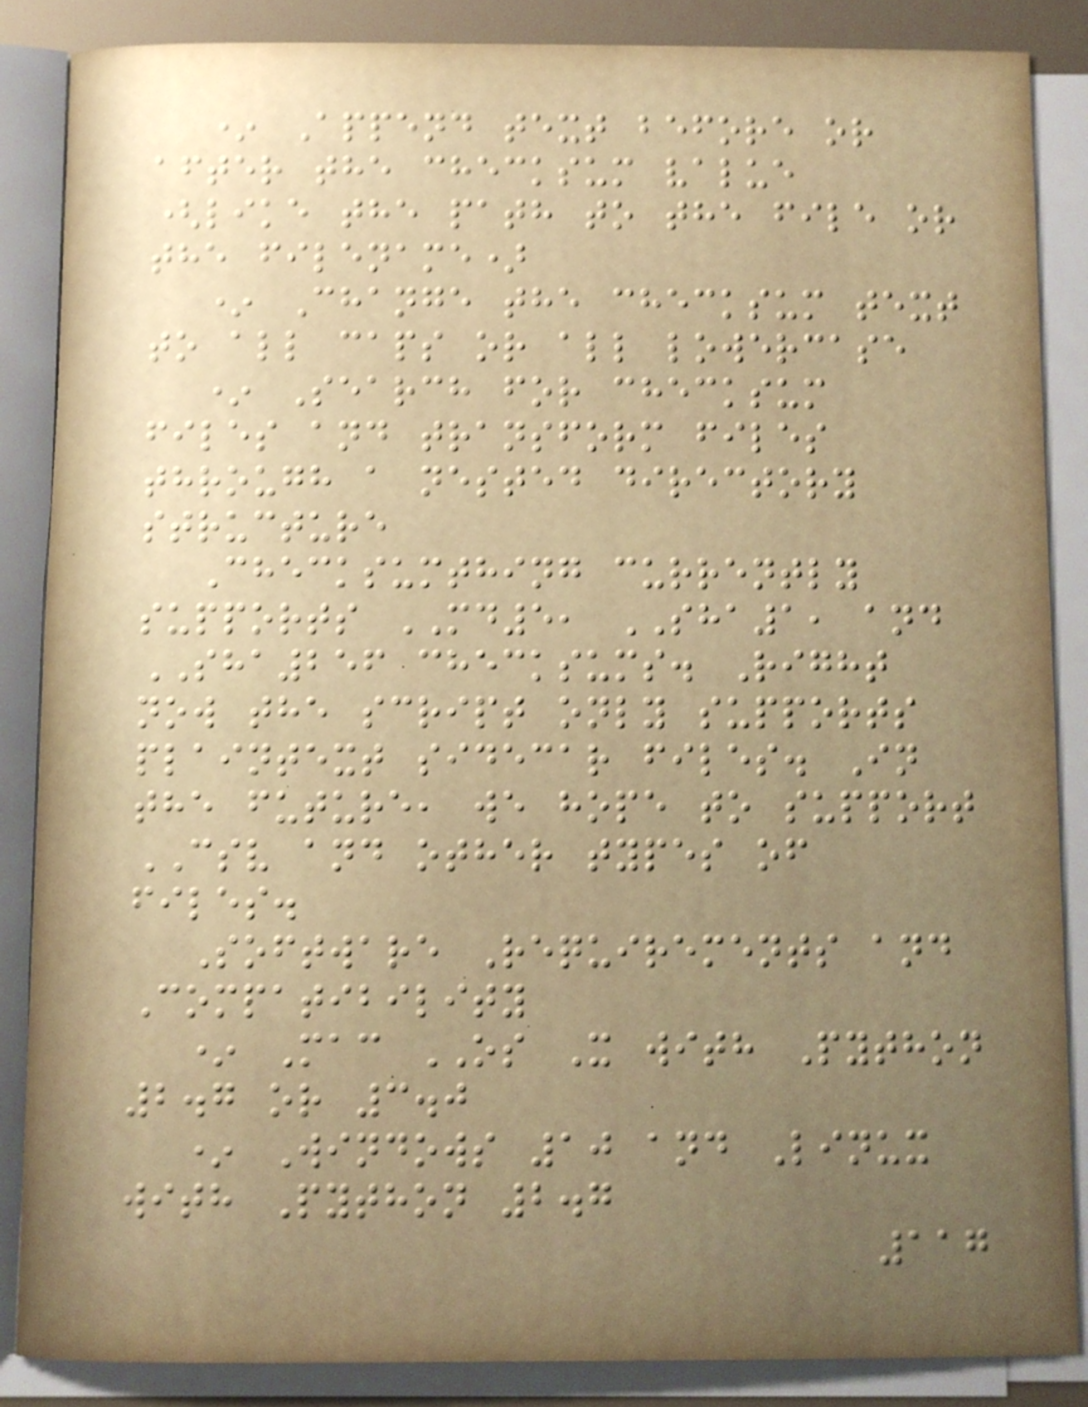* Append text before or
after the checksum value
(like the path to the file or
the filename)
* Change the checksum text
to all caps or all lowercase
* Search for checksum
files and transform files
through a nested directory
structure
Checksumthing currently
supports MD5, SHA1, and
SHA256 checksums. Right
now the script only supports
plaintext sidecar files. In
the future, we hope to support
CSV and other types of
files.
Software Requirements and
Compatibility
* Mac OS X with Python
2.7 or 3.0
* Windows 10 and Linux
with Python 2.7
117
